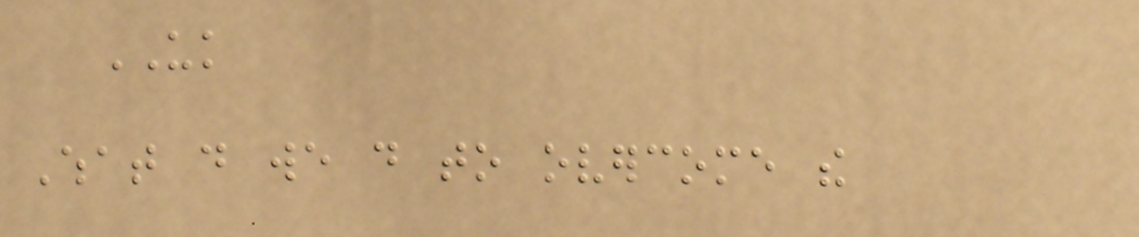UK
What do we do to overcome the
